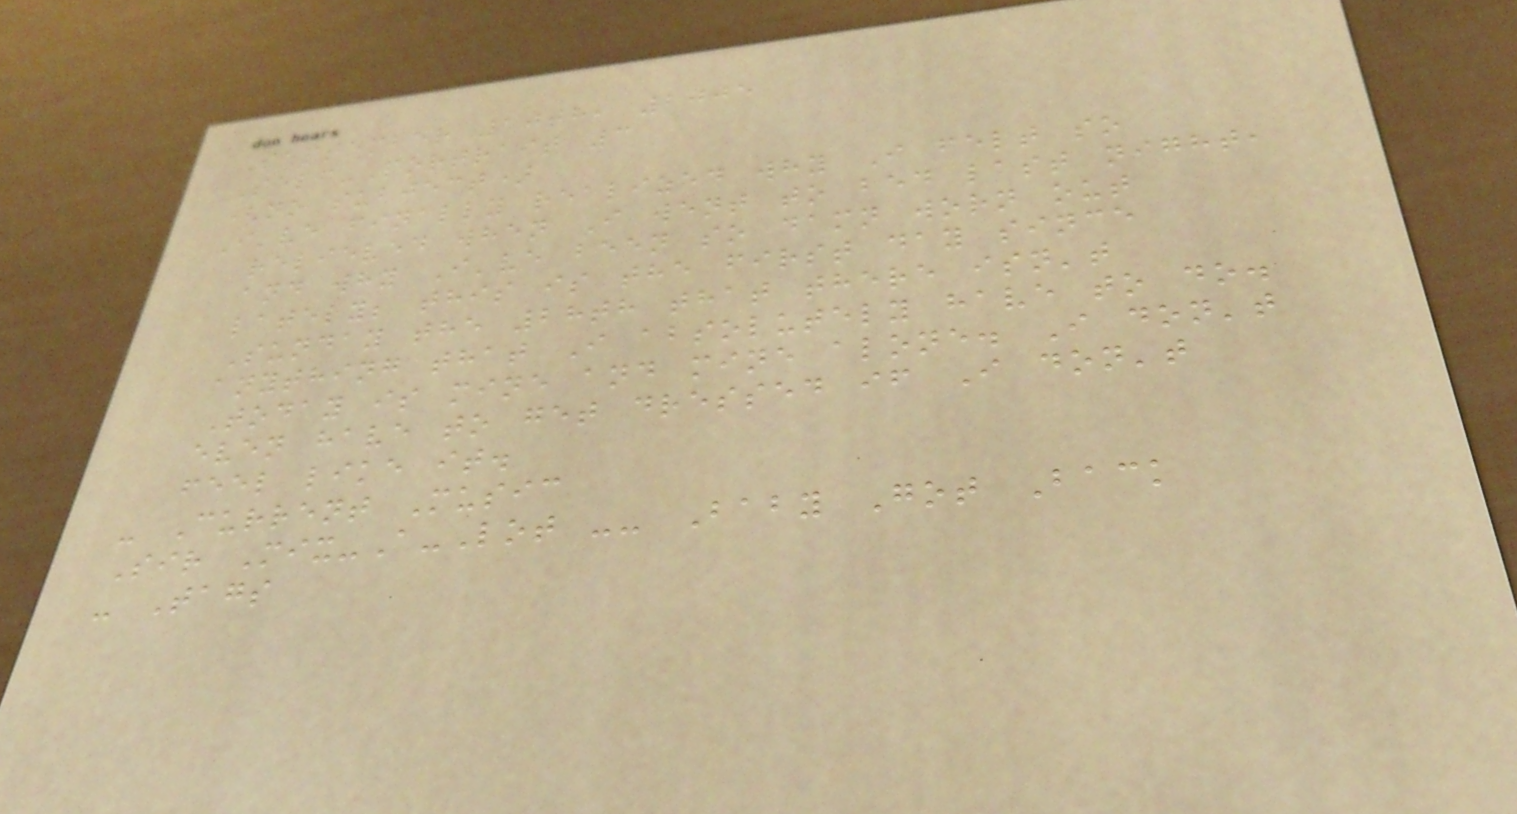September 10th, 2005
Self-Portrait 3
(no subject)
I've finally realized why I felt so
relieved when I went to bed last night,
and why I've been so damn worn out
lately; this is the first day since
Sunday the 28th that there isn't
anything that I absolutely have to do.
Today is mine and mine alone. I don't
even have to get dressed if I don't
feel like it.
- Current Music
Sir Mix-A-Lot -- Baby Got Back
- Tags
